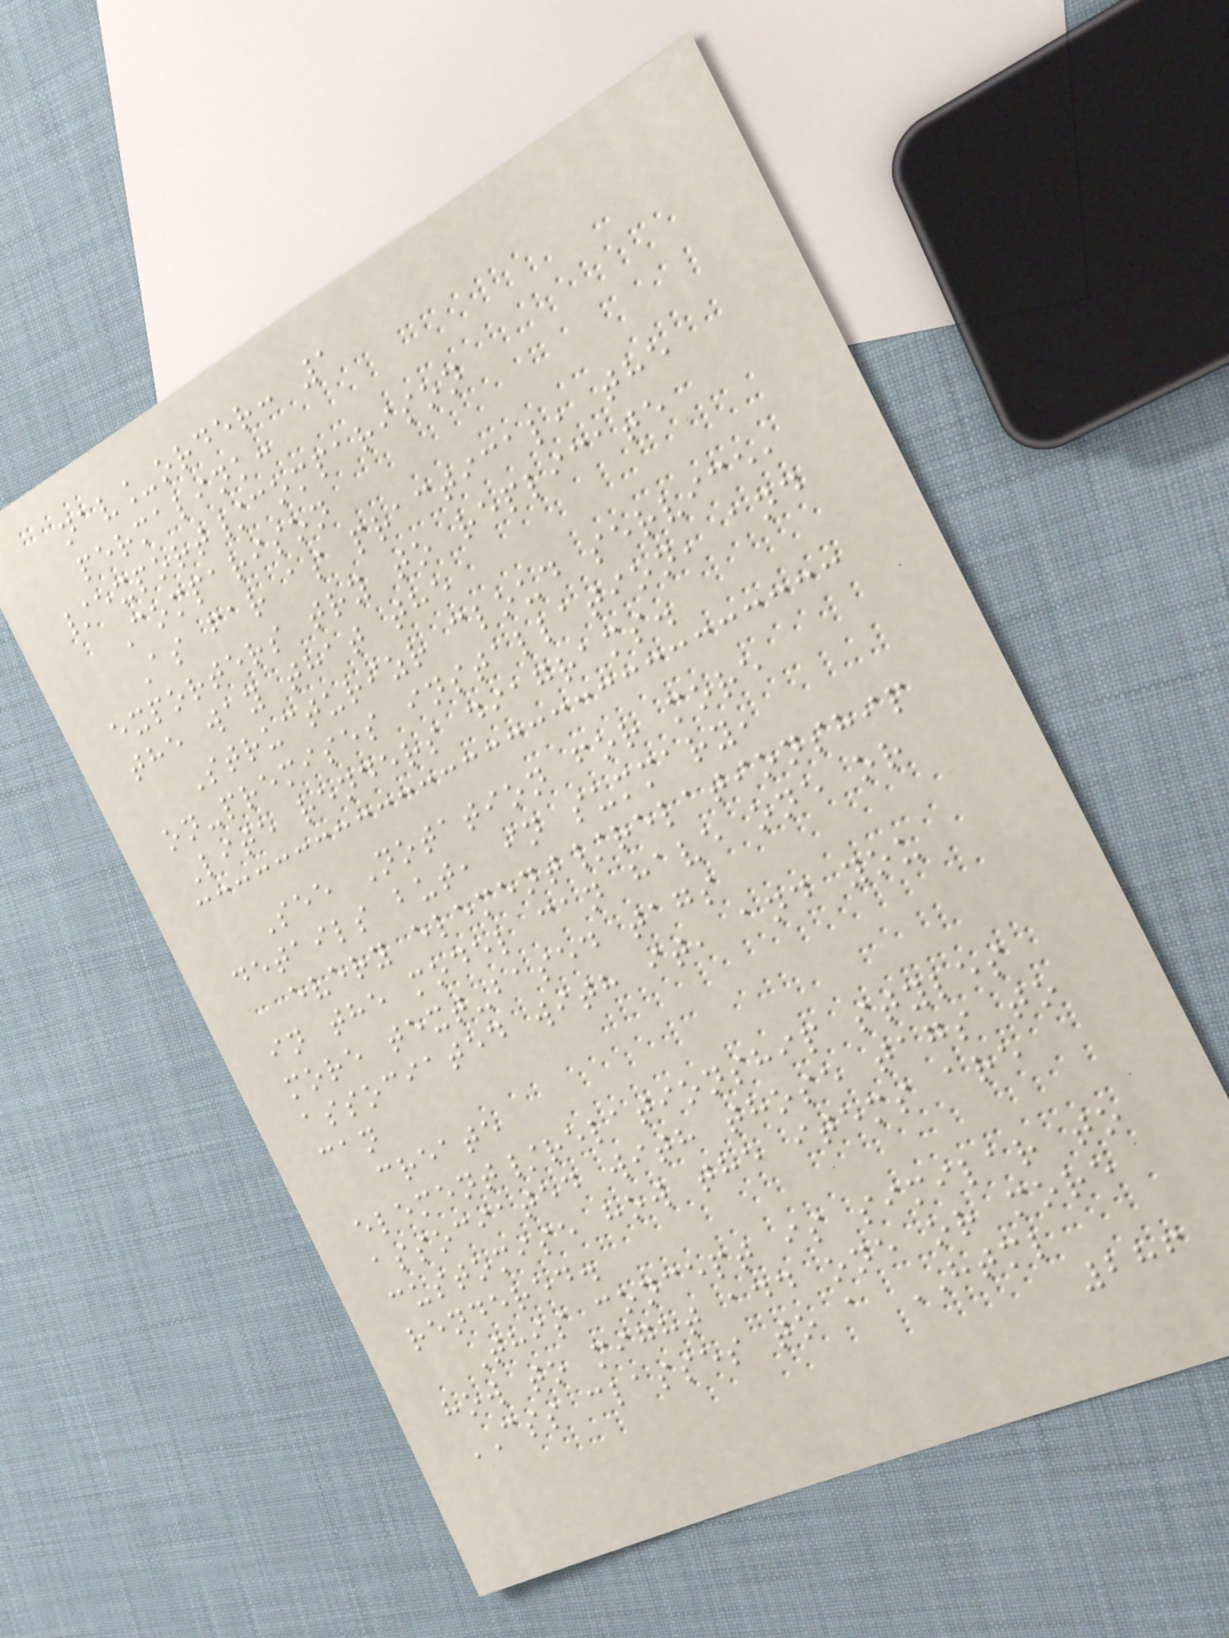nav_order: 1
permalink:
/export/comparison
Comparison
As far as practical, the
exporters try to replicate
the way that the
Structurizr cloud service,
on-premises installation, and
Lite renders diagrams.
See Notation for more
details but, in summary,
every element/relationship
in the model can have one or
more text-based tags
associated with it, and you
can
create
element/relationship styles
associated with those tags to
customise how the items are
rendered.
This concept is similar to
how to might add one or more
CSS classes to a HTML
286
